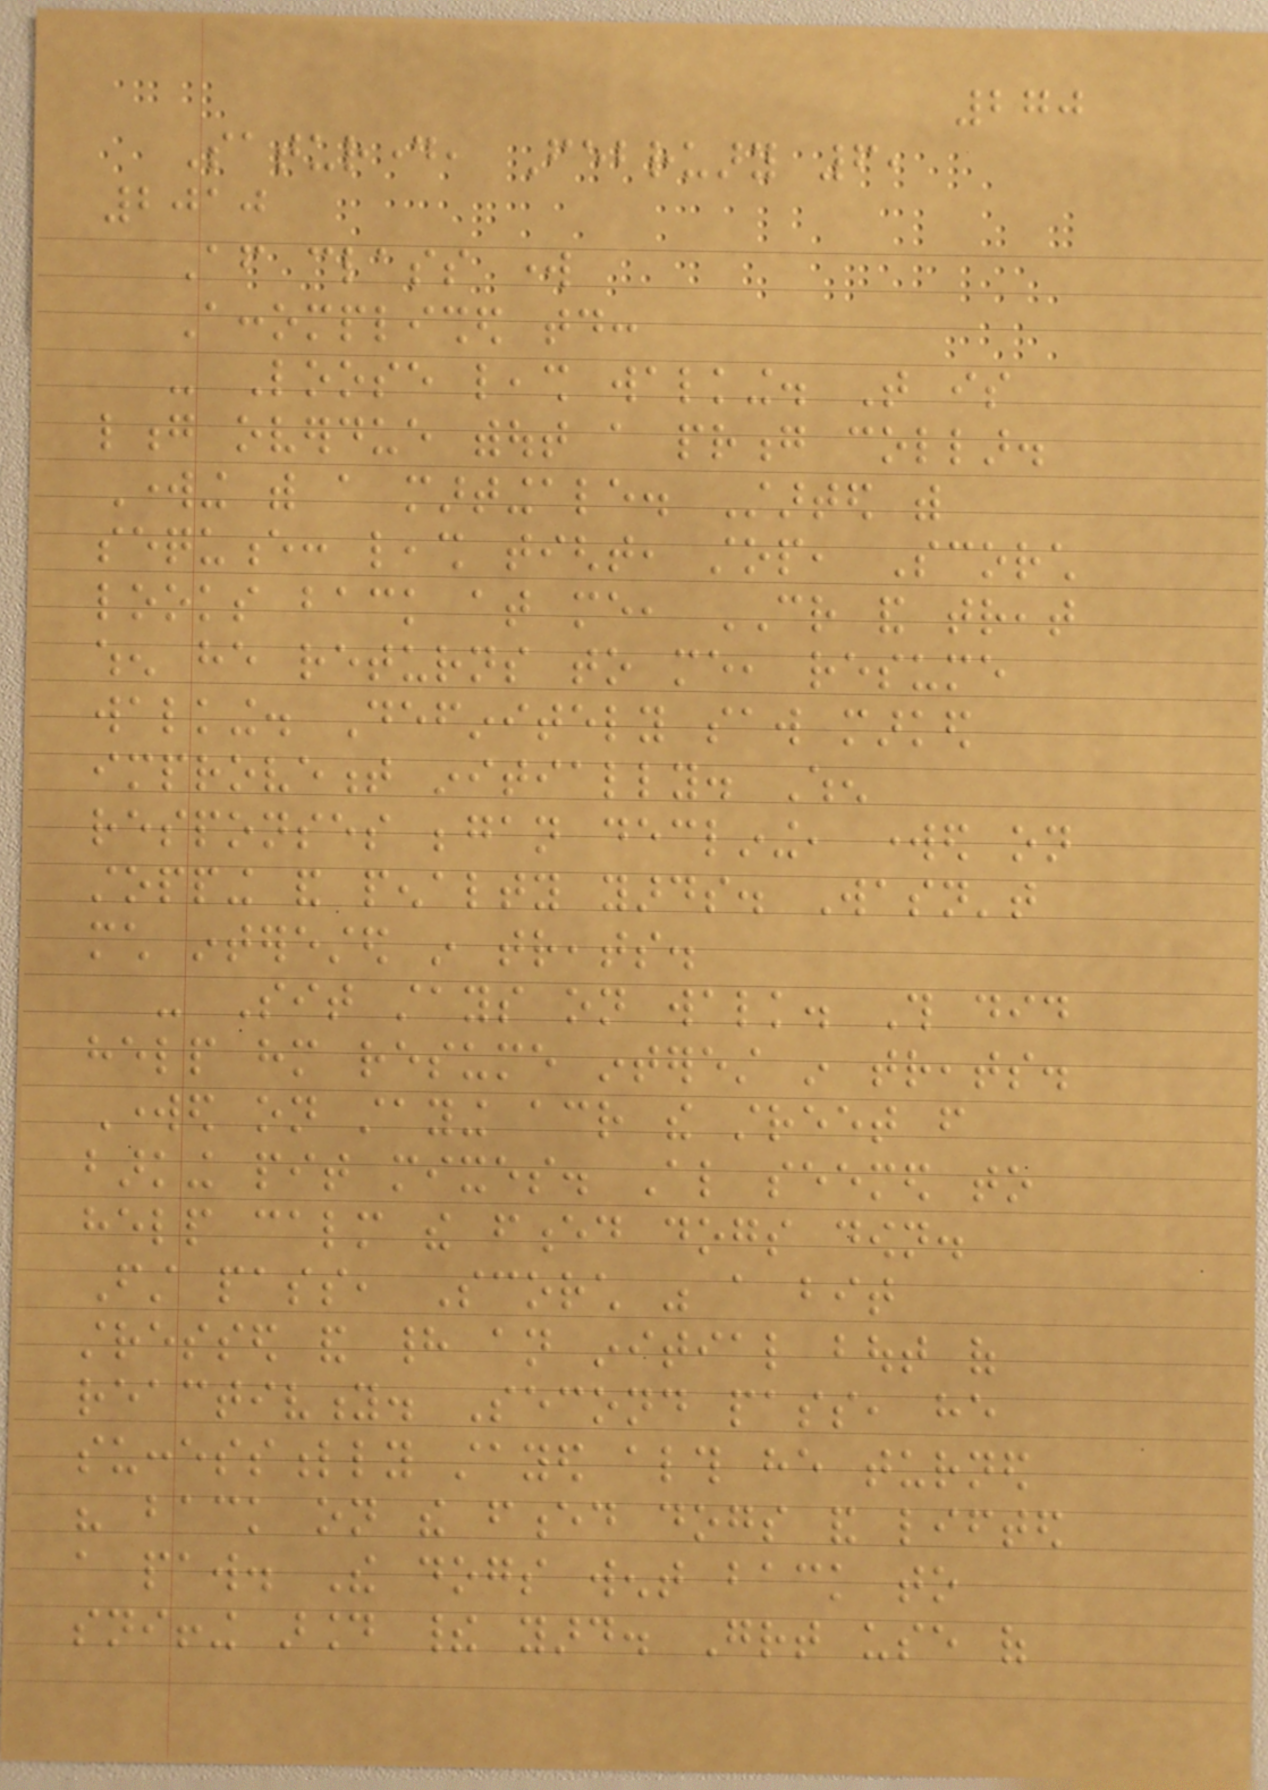270
Saturday, February 6,
2010
After class work
Accomplished today:
- Loose leash walking. That is
long overdue without a prong collar.
Working with a martingale. Started with
sequence: leash tight, stop, Scorch
looks back at me, CR and treat
when he returns to me, resume
walking. Definitely saw marked
improvement initially. When
responses began declining, worked on
stopping and penalty yards. Wasn't
much interested in treats.
- Sit stays on walk. This did
help him resume interest in treats.
Worked on staying across the street from
barking pit mixes. Also seemed to
help calm the fenced dogs down.
First pass, Scorch was a bit
stressed and had an initial bout of
reactivity. Second pass, he
successfully stayed although he turned
his back on the fenced dogs and lifted
a paw. The dogs went back to
sniffing around their yard. Great use of
